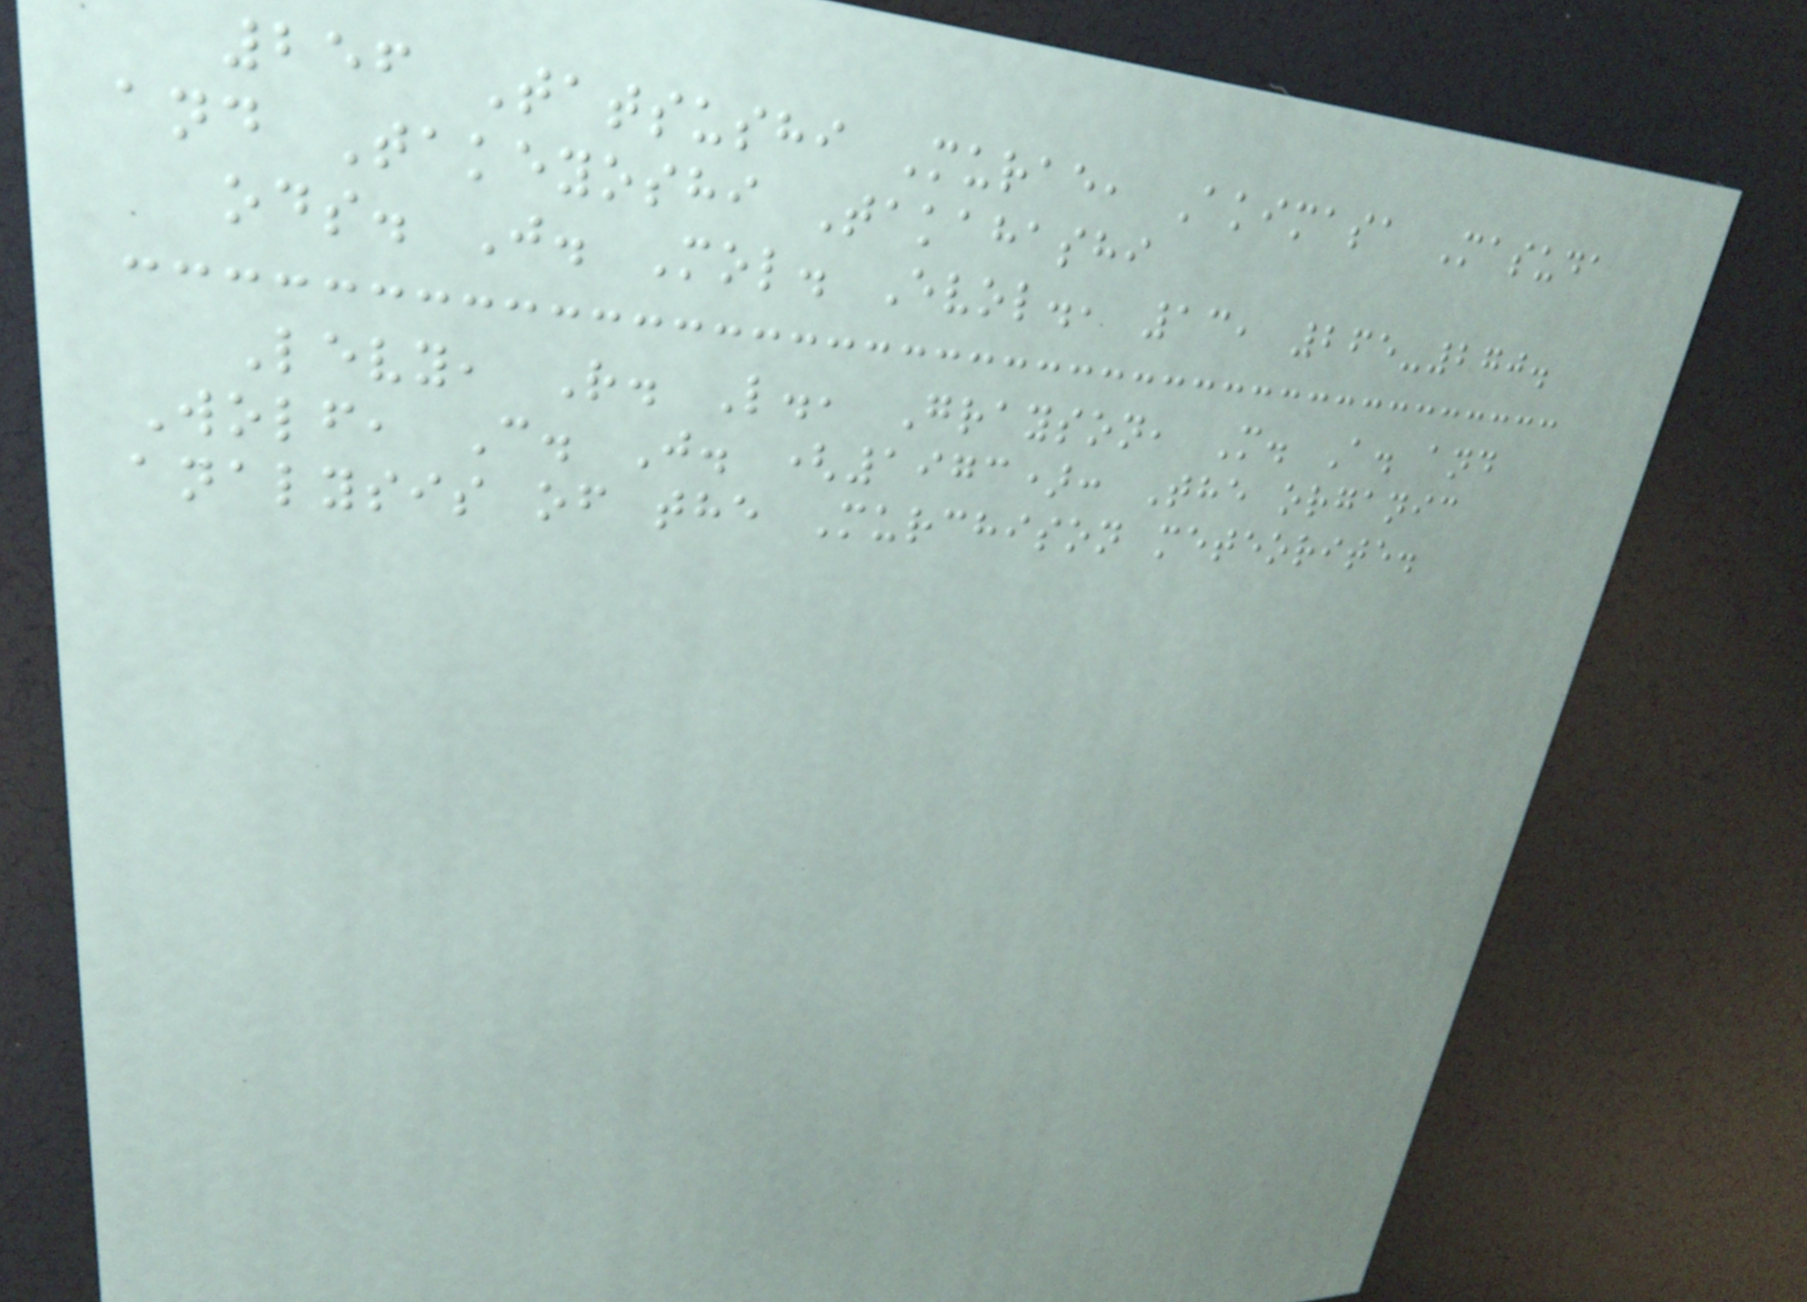256 Tatsushi Murae, Akimasa Masuda
and Takeyoshi Takahashi
ods. J. Mol. Evol., 13, 265-270.
Levy, R. L., Grayson, M. A. and
Wolf, C. J. (1973): The organic
analysis of the Murchison meteorite.
